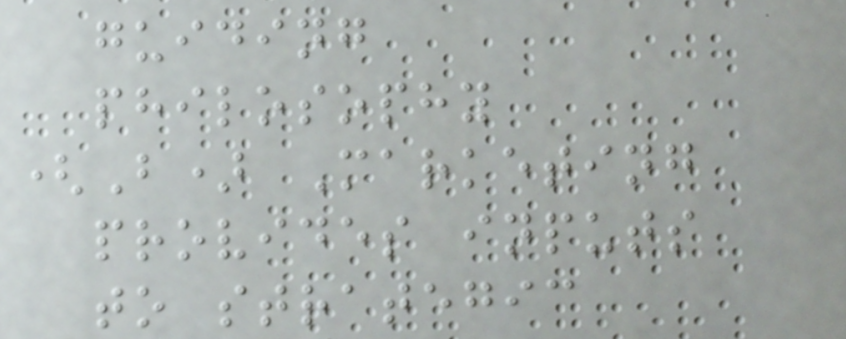guiding
philosophy
(B) Marketing
provides inputs
to strategic
